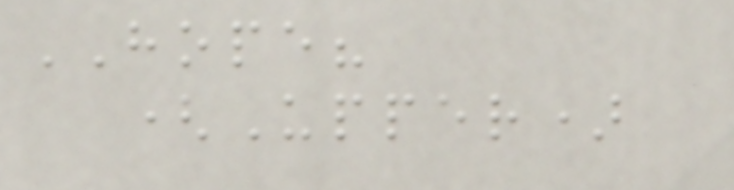HOPE?
(Upper)
